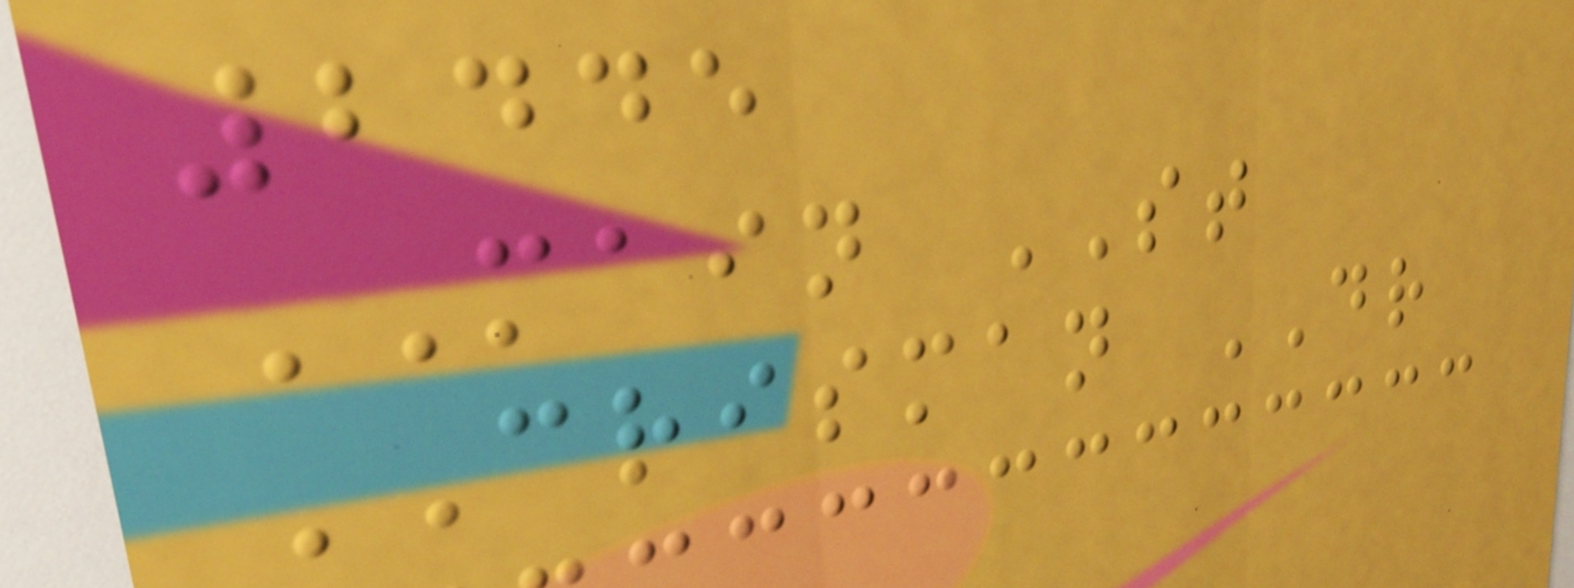2445
MAIN ST
CRISMAN DR
